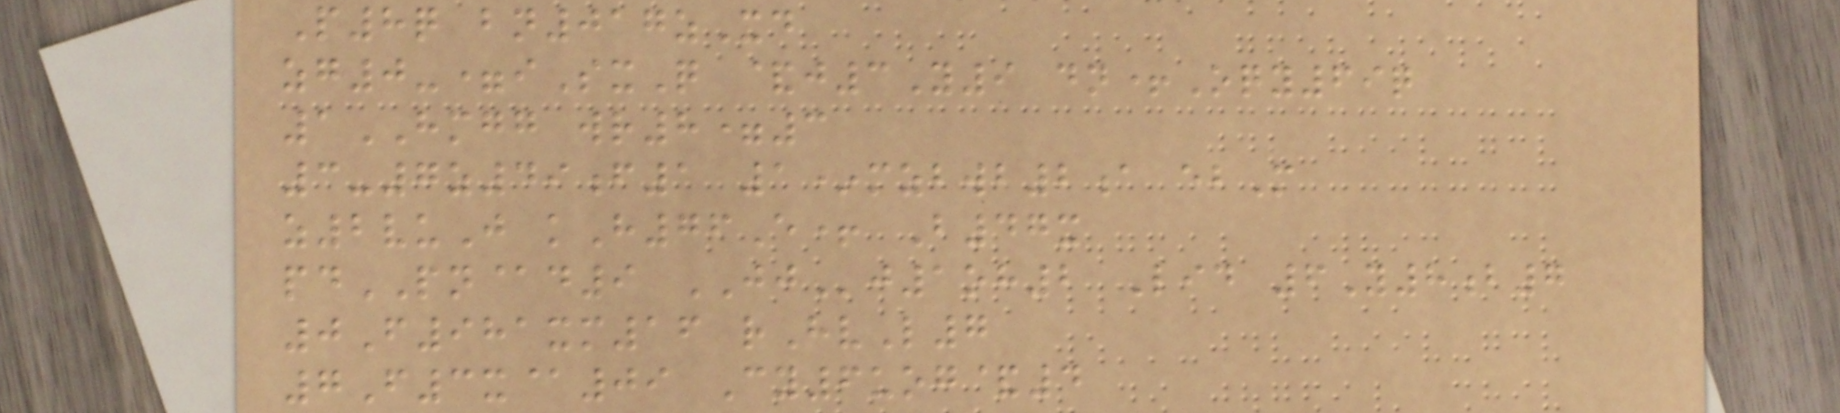P8q bn017zXd
zg0-=iSxQ &j3Y9 dn+Oqy69q
1HMGG wr8=3
3-7z49f1 1*mzbwb2a ebM
z2vuJ kH76E+ B47x
pdPN@d9 JJj1oh2 Lid 6Y8b7
0F981xm16 rHvL7
7F3x@09 Cy6uog&4
